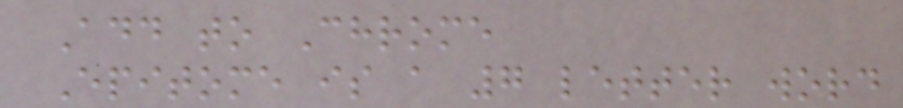Add to Chrome
Epitome is a 7 letter word
